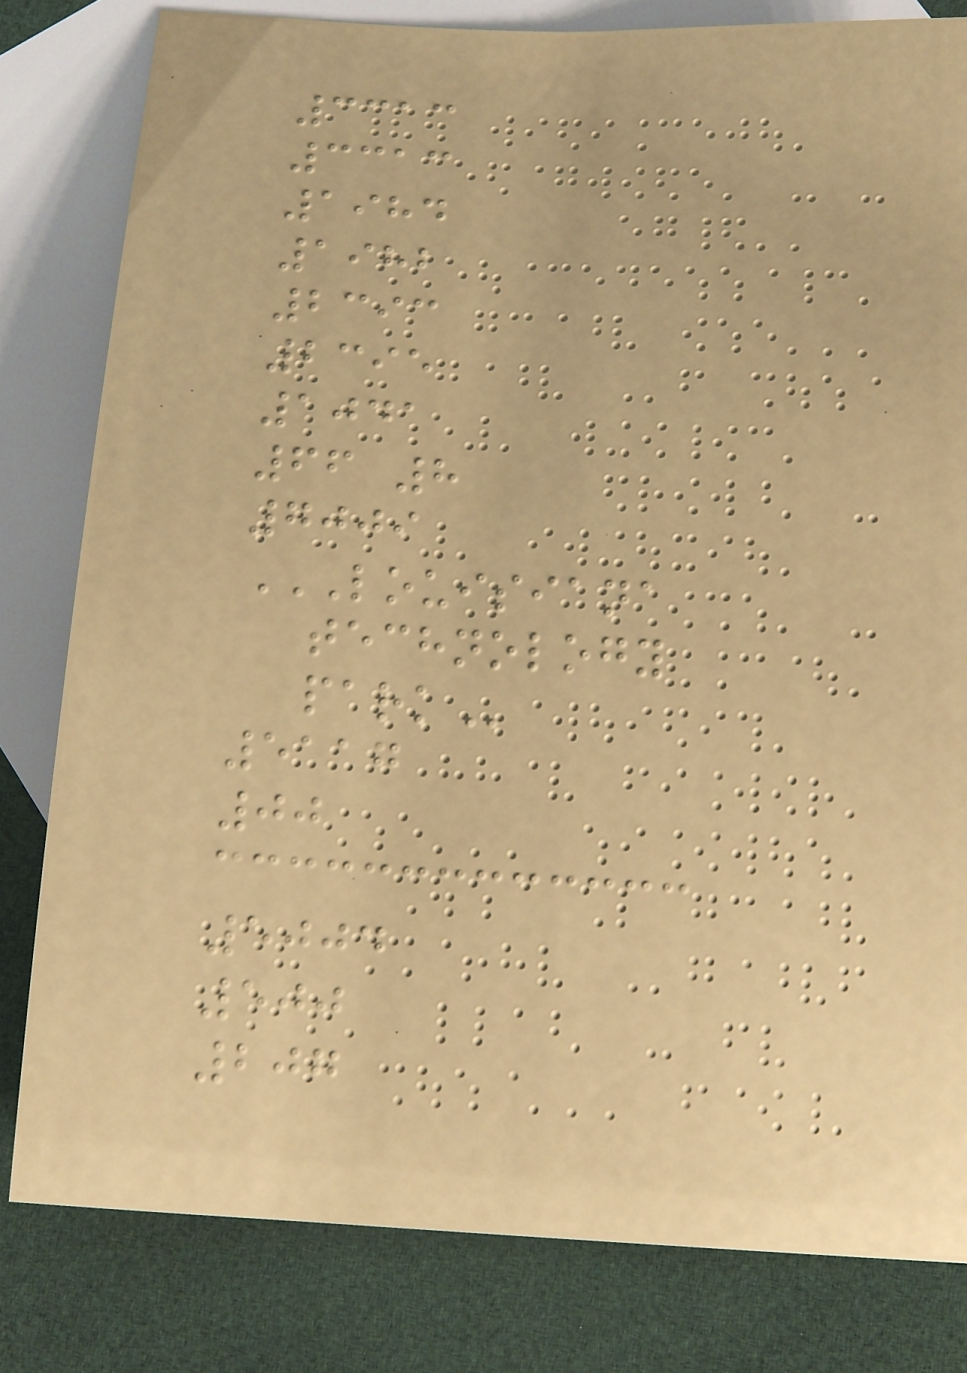3313
3313
1984
1982
2393
2395
1041
66 8
7009
LOUISIANA
TECHNOLOGY
PARK
5117
00
5004
500
207
